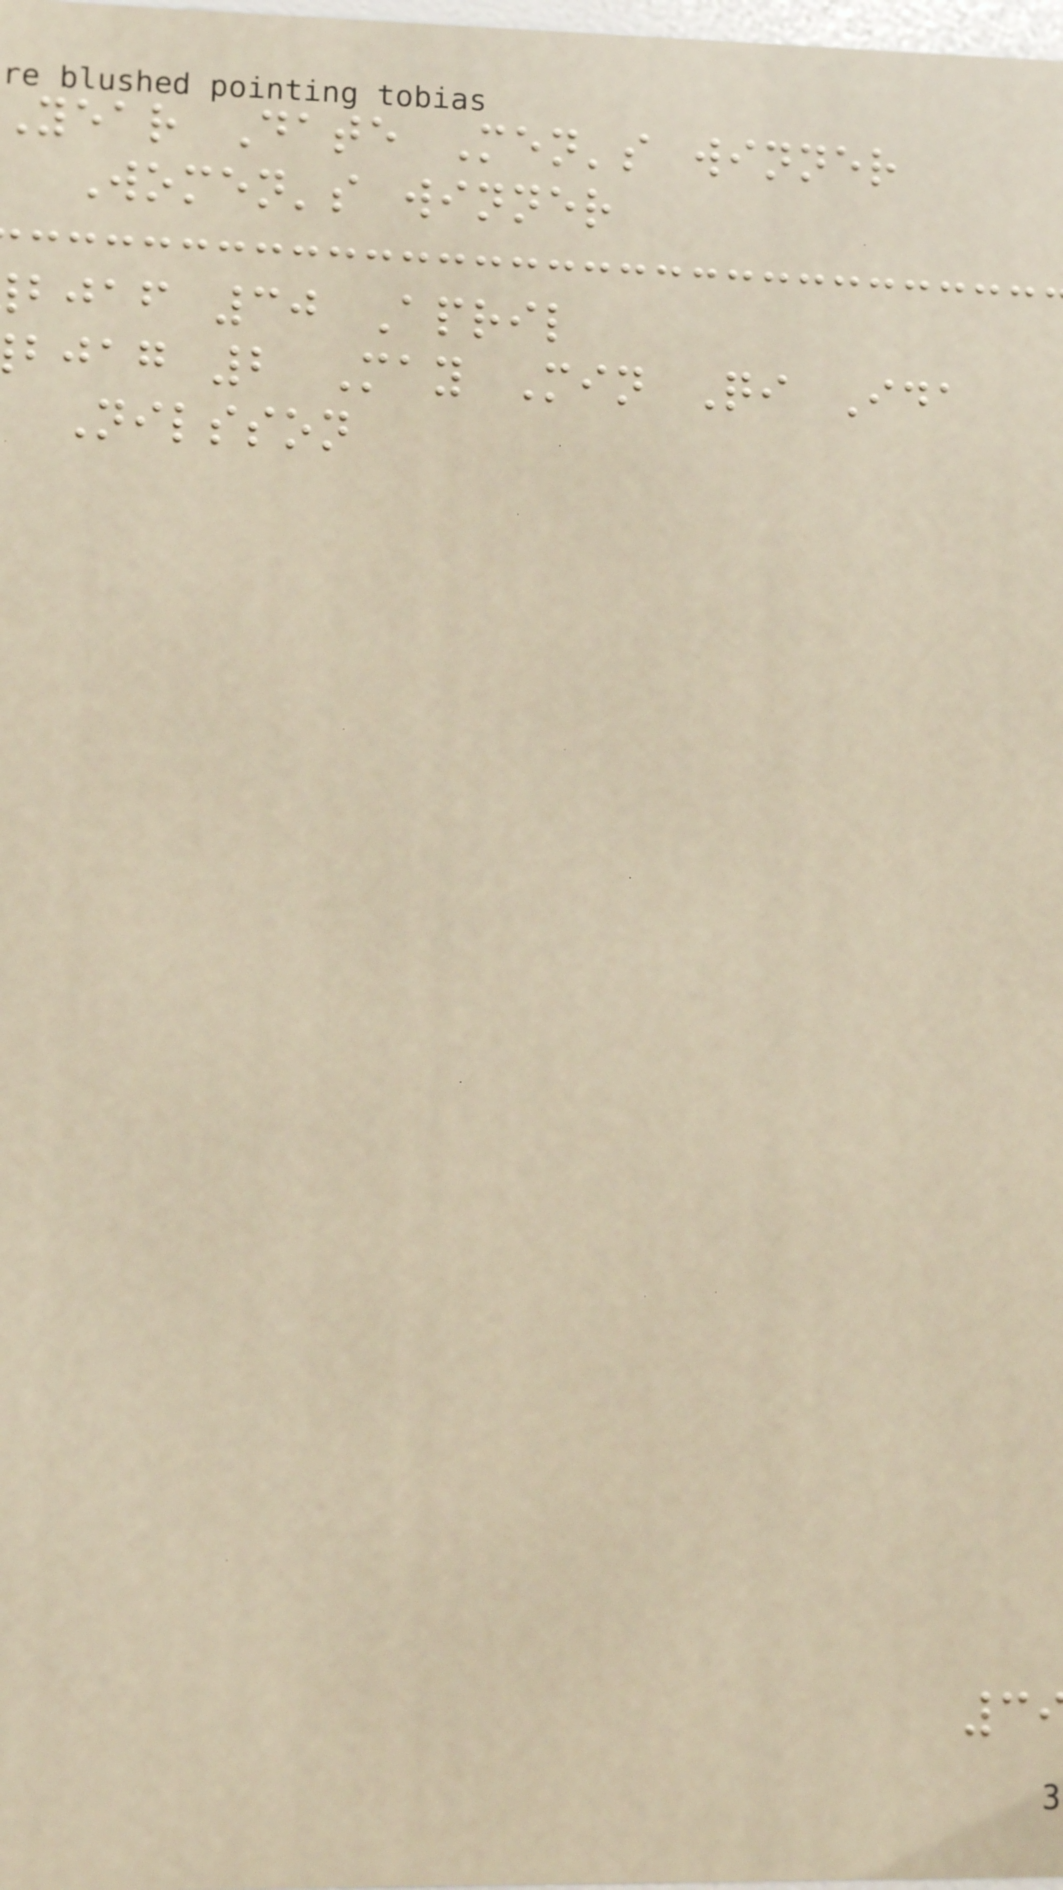year Date Men's winner
Women's winner
bjaf 30 April
bjag 2 May Min Qi Ida
Nilsson
